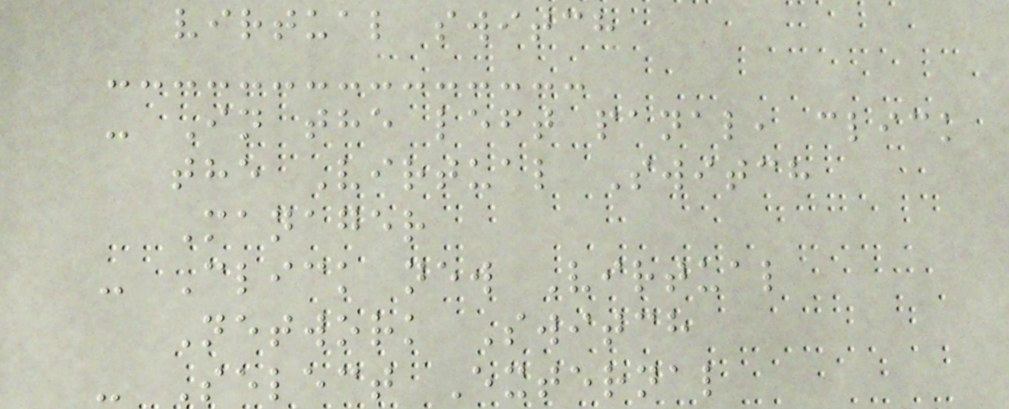virtual switch
- In the left panal, click
the Virtual Switch
Manager
- Click new Virtual
Network Switch
- Select External
